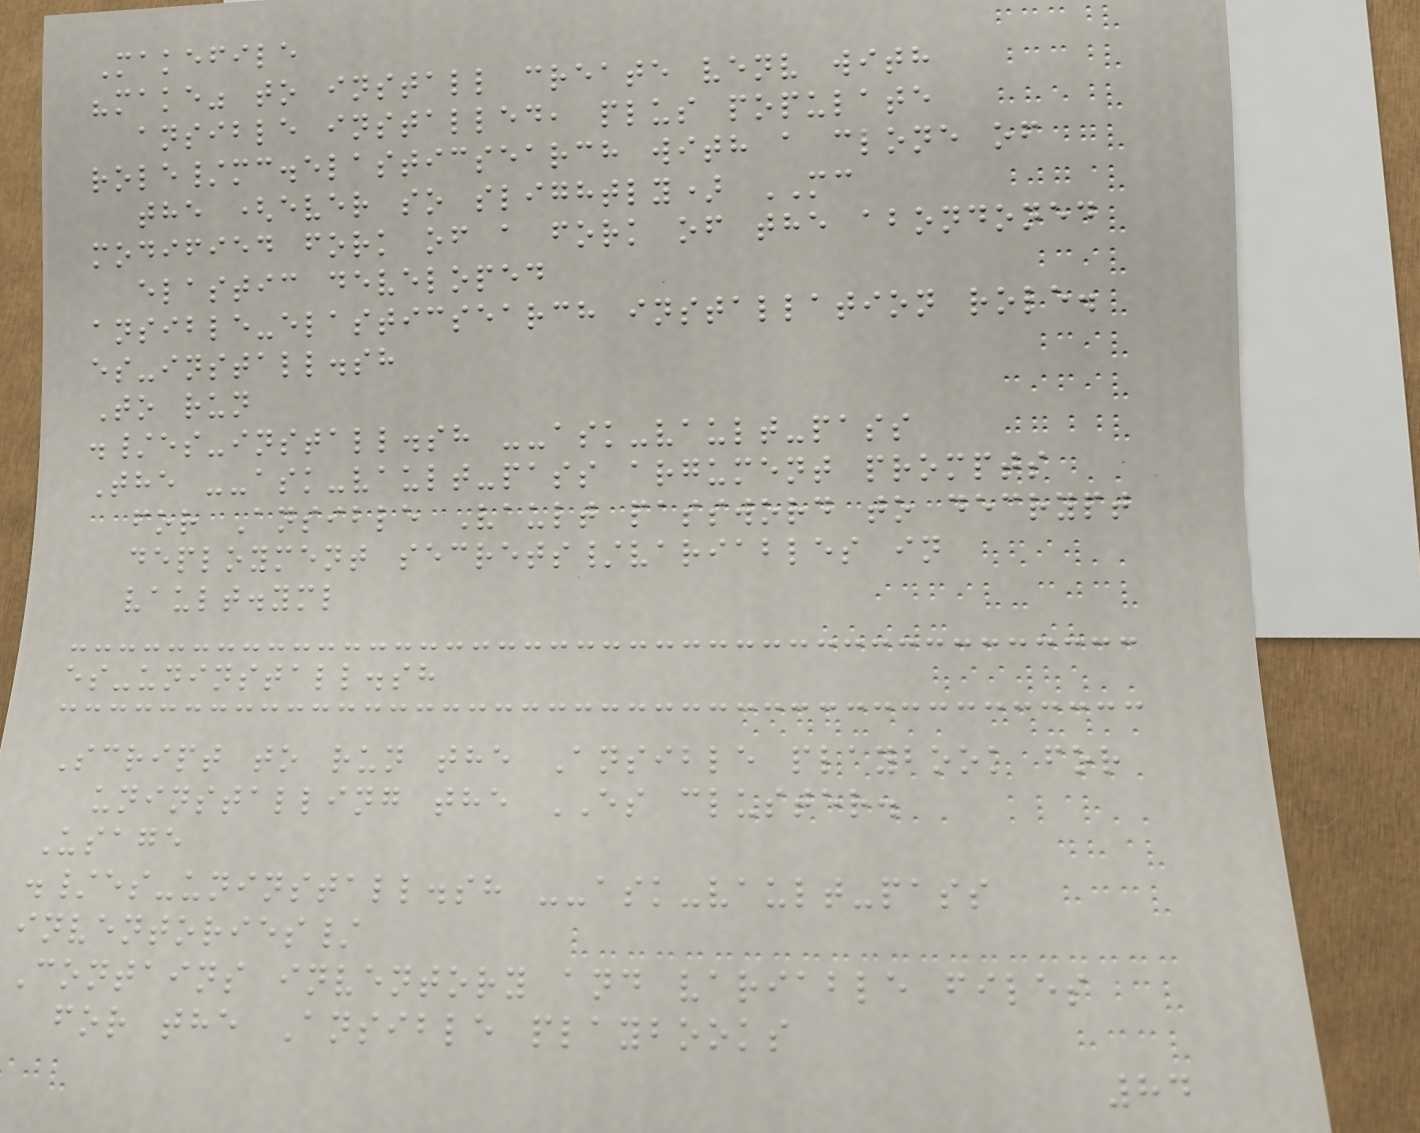Makefile
"make" to install create venv with
ansible installed, plus populate
role/mc.elasticsearch with a clone of
the (ever so slightly) MC
modified fork of a fork of the abondoned
elastic developed
ansible-elasticsearch installation role.
es-install.sh
To run
./es-install.sh --ask-vault-pass
The --ask-vault-pass argument prompts
for Ansible Vault password to decrypt
deployment secrets/variables in
vault.yml
es-uninstall.sh
Script to run the Ansible playbook for
uninstalling the ES cluster.
Usage
./es-uninstall.sh --ask-vault-pass
inventories/
Contains inventory and variable files
for the Ansible playbooks
84
